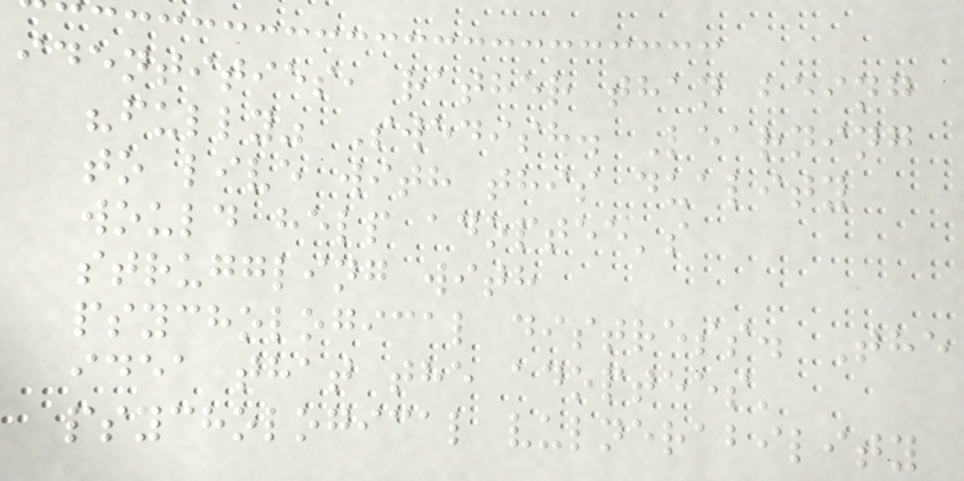identities, rather than being
"fully" Swedish. Learning
to live with this duality
would help adoptee's
struggling with
psychological distress. The
idea that the adoptees'
psychological vulnerability
